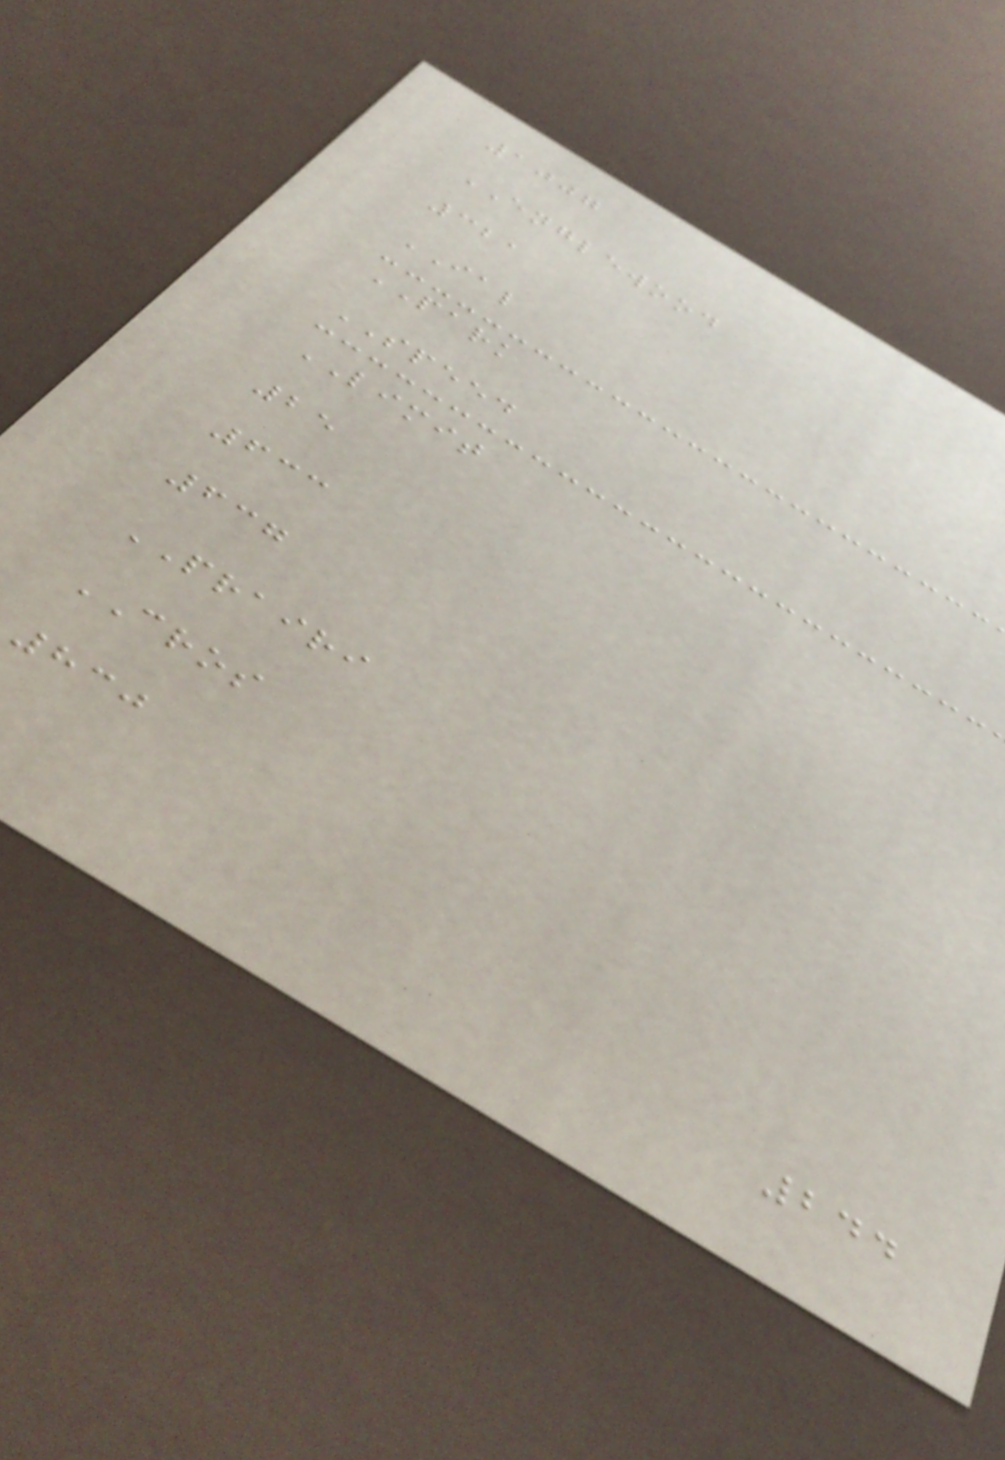1007
ENGLEWOOD
321
IAL
PARK
SPEED
LIMIT
25
633
637
PRAIRI
CROS
830
244
